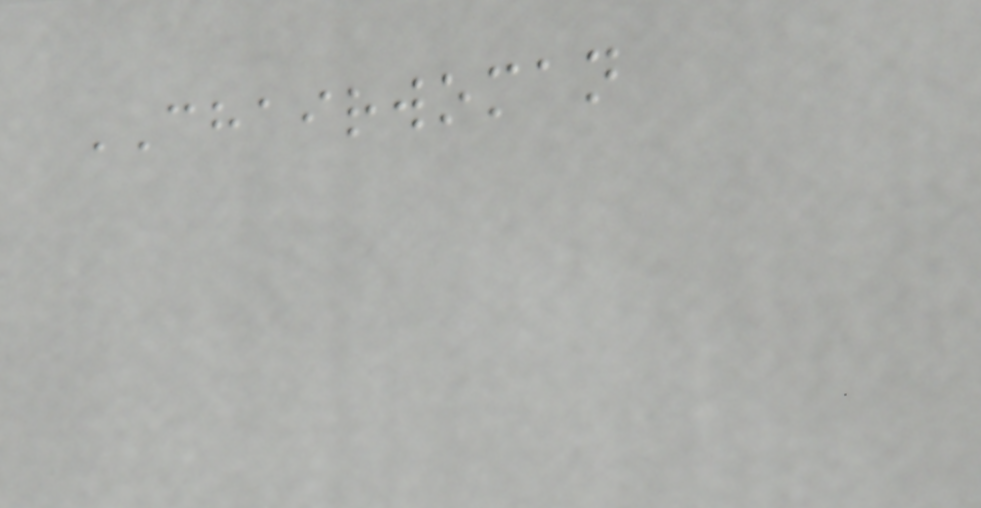CHAIRWOMAN
